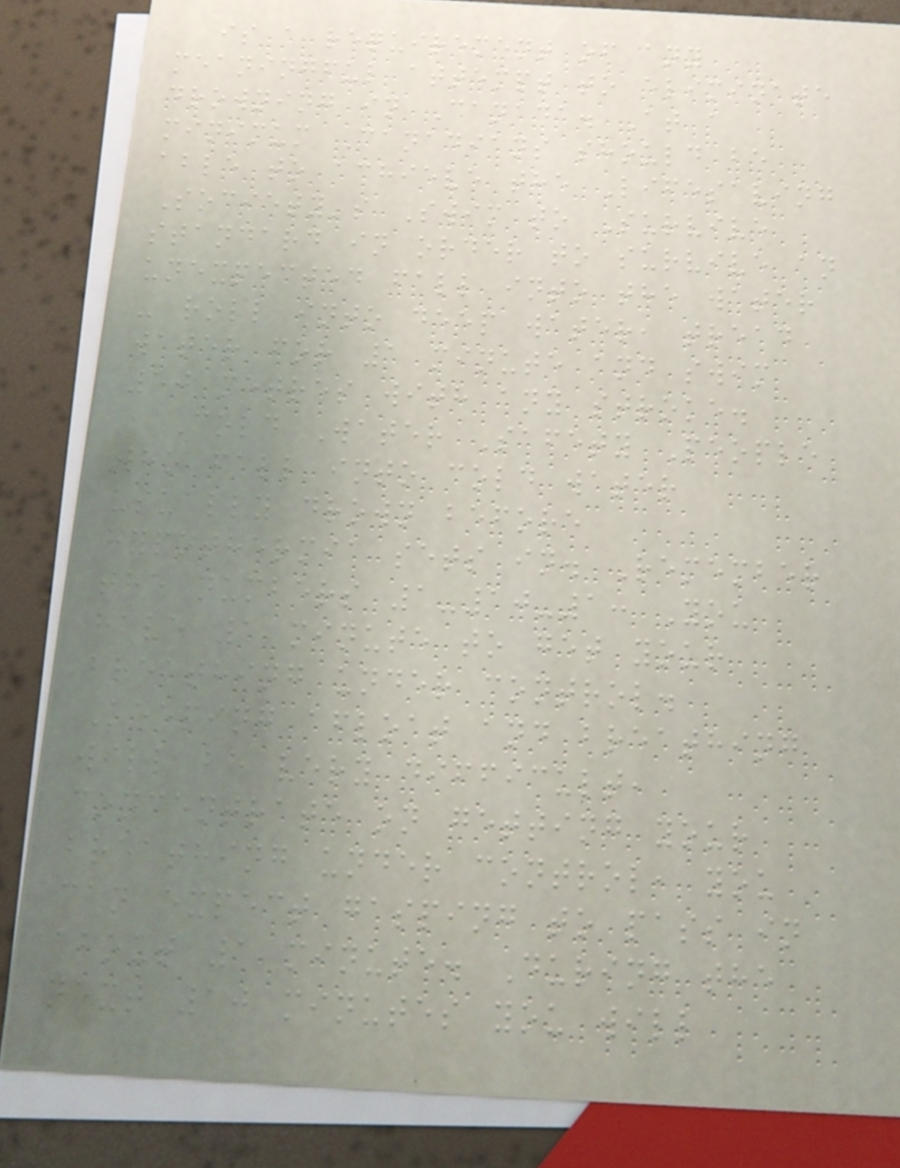is a requirement of any
meaningful attempt to eliminate
drowning in Canada. At a
minimum Canadians should be
able to achieve the Lifesaving
Society's Swim to Survive
standard in order to survive an
unexpected fall into the water
- roll into deep water, tread
water for 1 minute and swim
50 metres with any stroke.
Cold Water Safety People
who fall into cold water
usually drown before
hypothermia sets in. Remember
the numbers 1-10-1: You
have 1 minute to get your
breathing under control.
Keeping afloat and breathing
will be very difficult,
concentrate on getting your
breathing under control, you
can expect gasping to pass in
about 1 minute. During the
next 10 minutes you will
